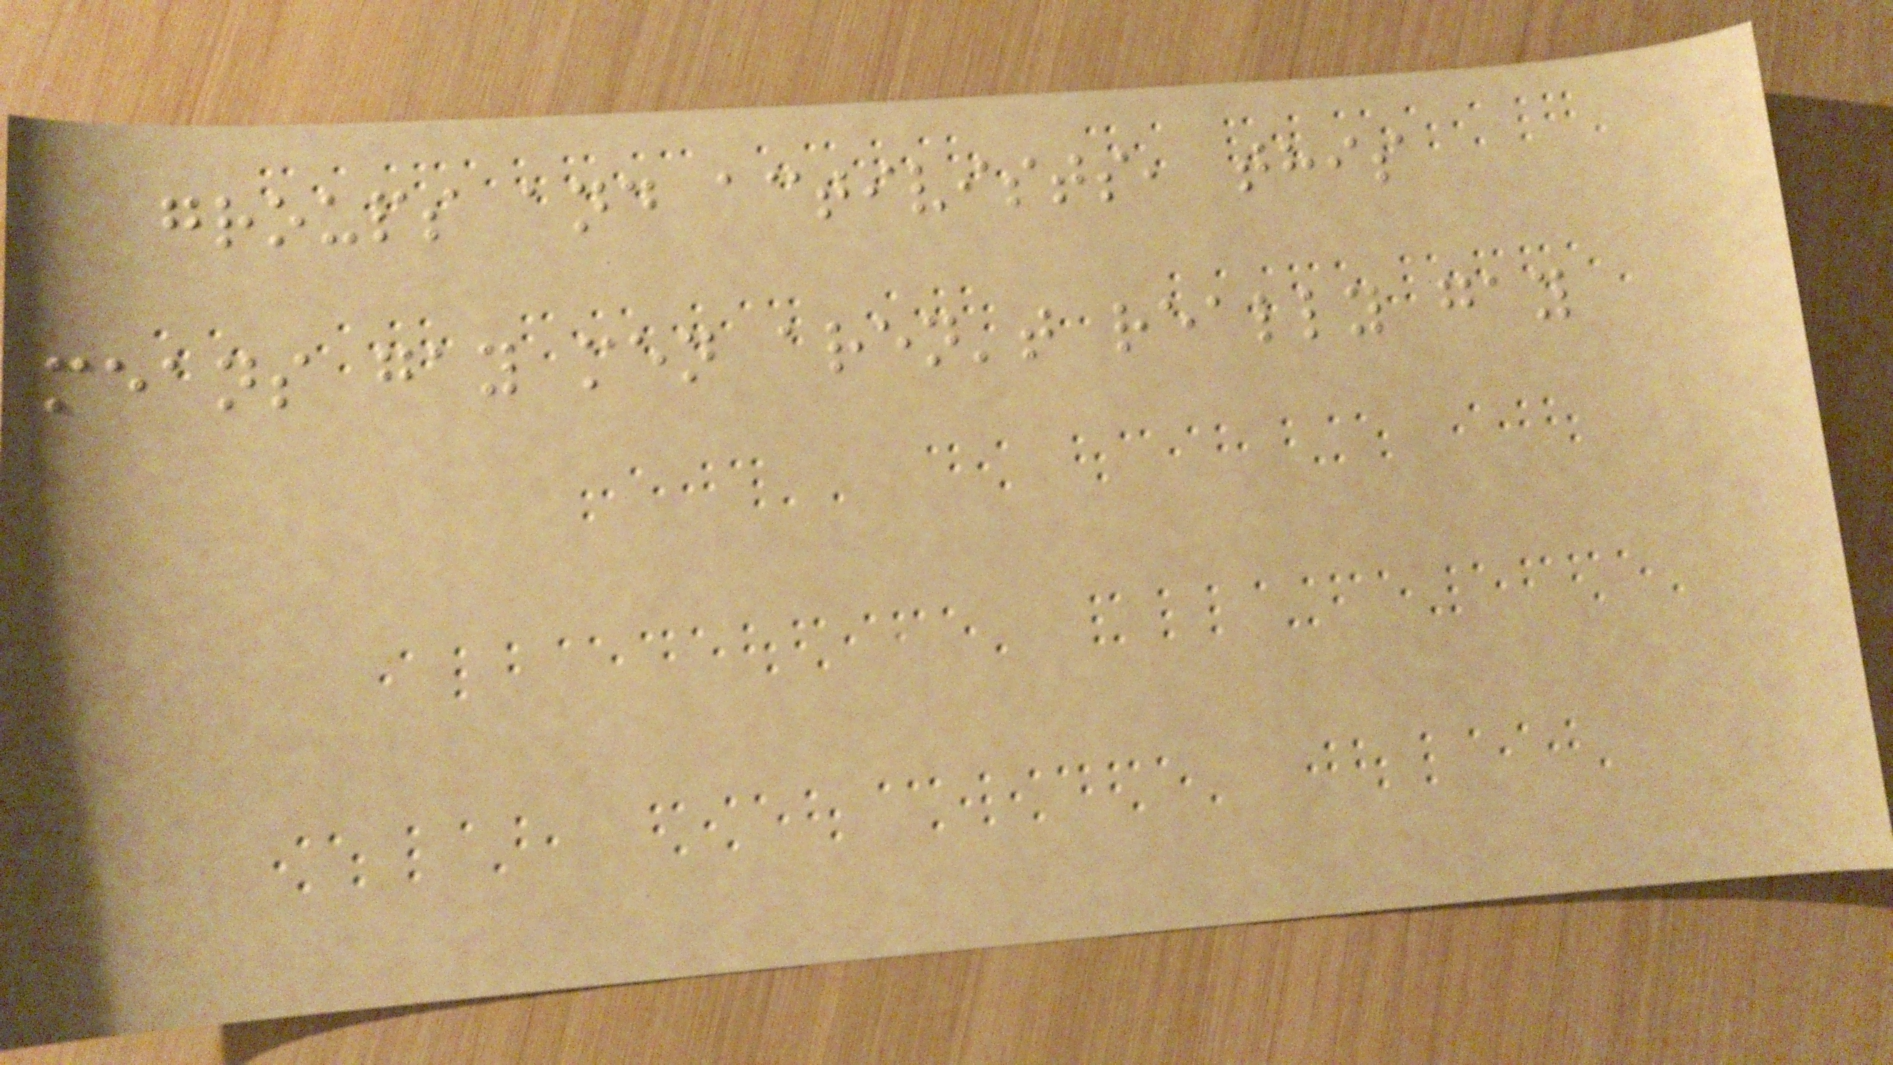groups and activists, this
means gay men aren't really gay
